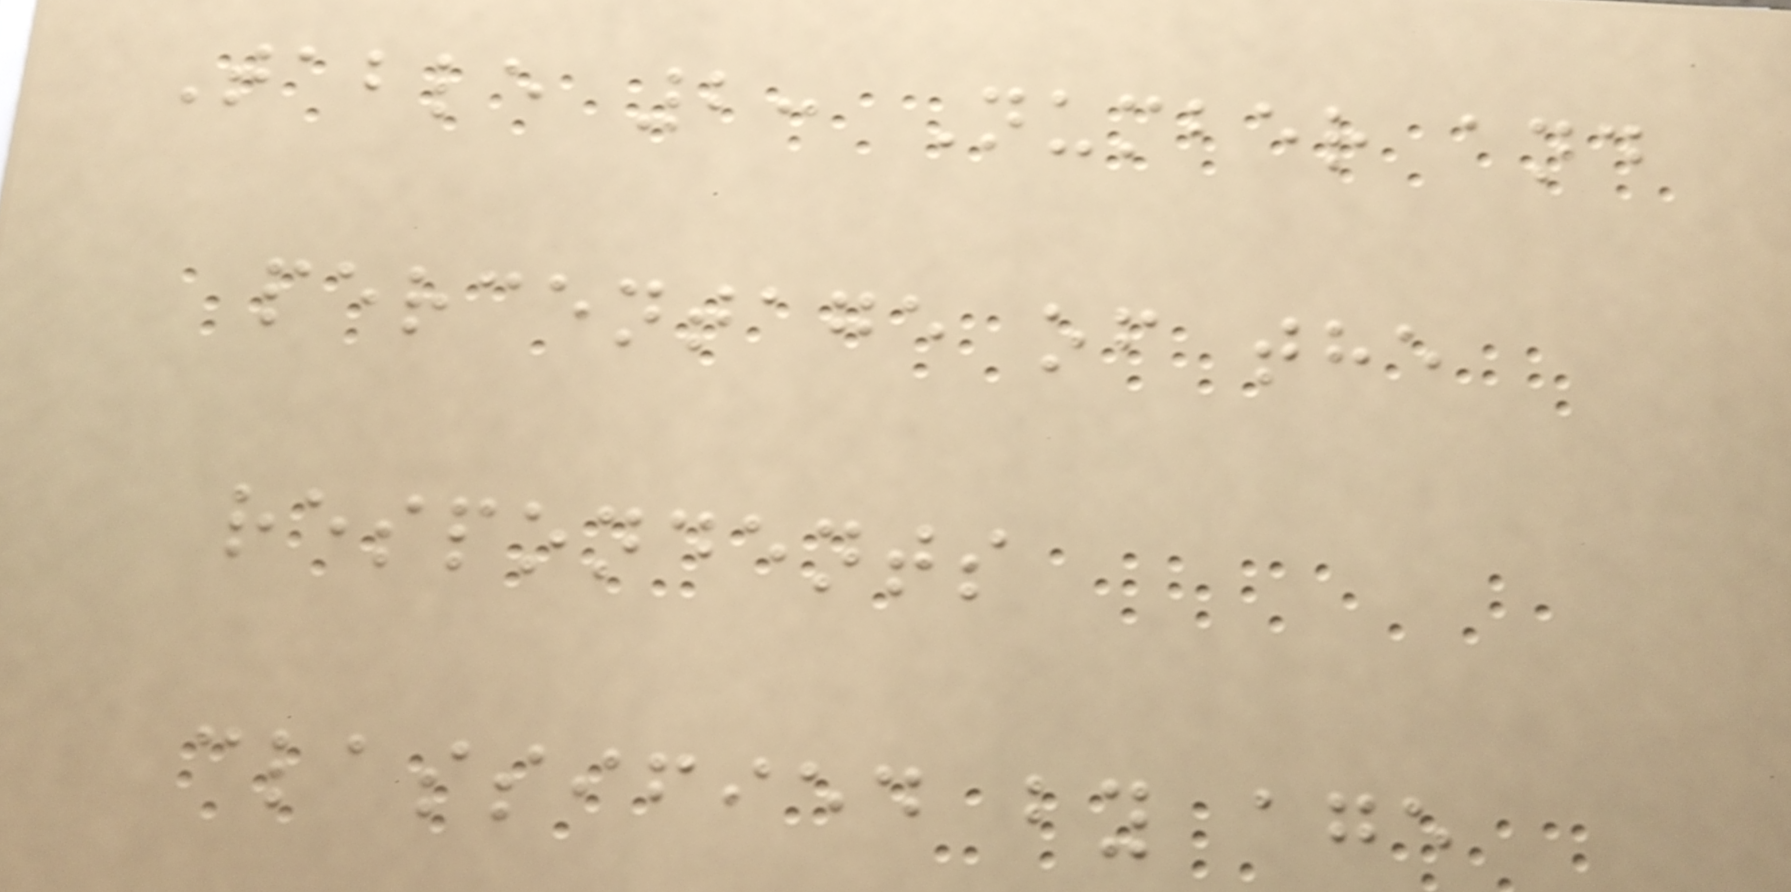Table 2: Number and
percentage of the
respondents
classified by age
